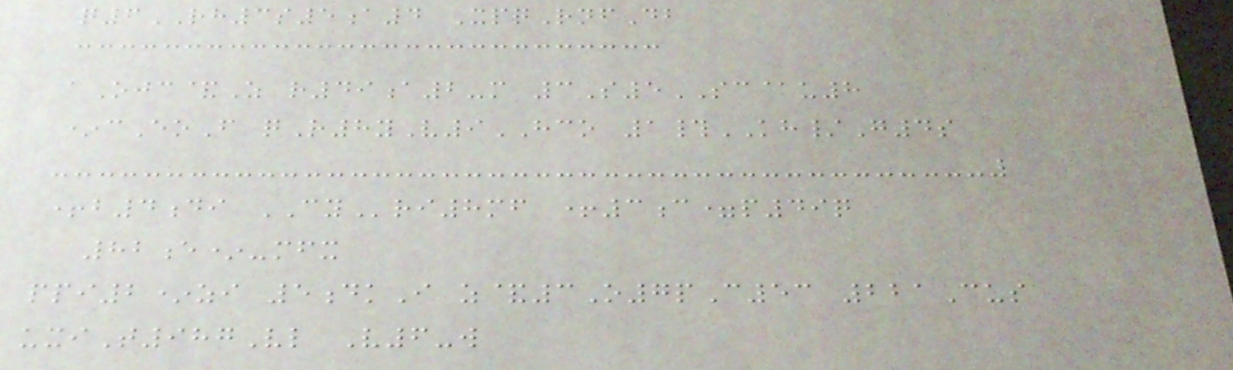q6RH3s5a4 XpqRnfDb
aOjc&Z r49a2-m 3S5SC@u8
*cEoF qR8yV9HCO 1#KH/G4s
+b4di CYri8mf +3c=p49q
82e*-mfx
ppi2*zi 5dkI z&3O7pC53 221Cus
uxiT987Vl V6-w
